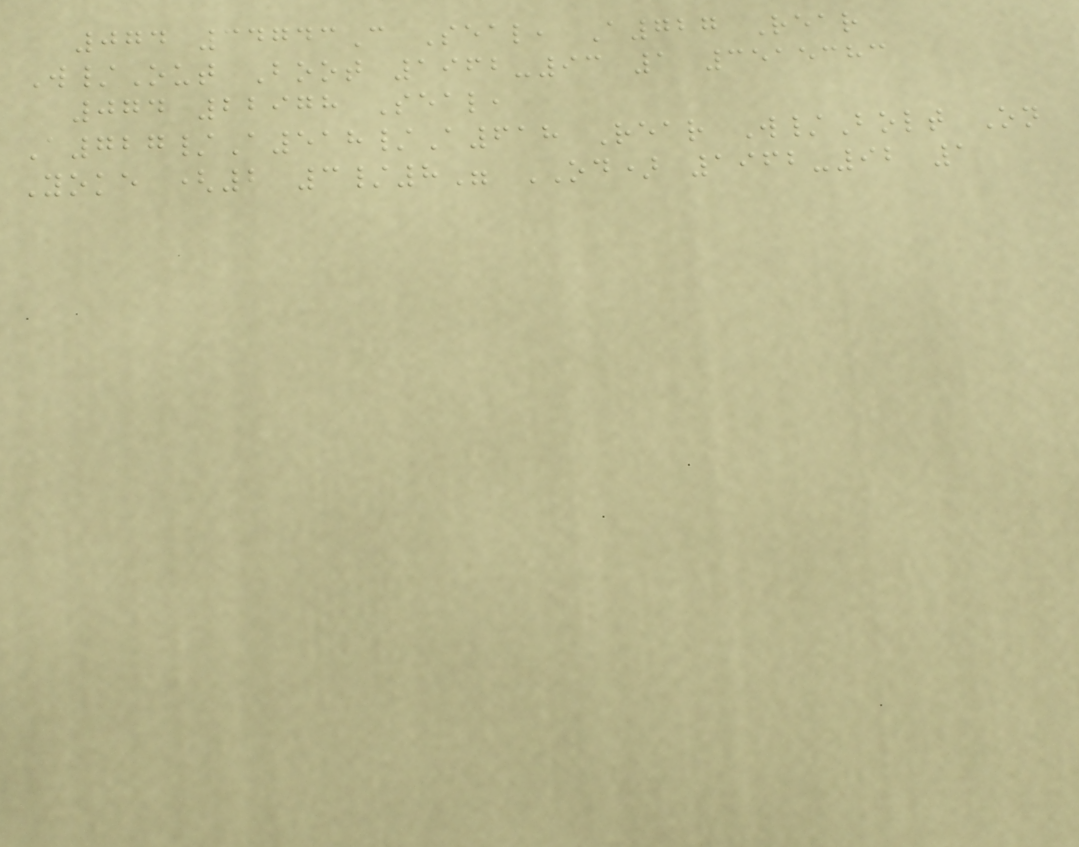074 34743C Seal, A727 Rear
W/Out Boot 1962-93 1 3515383
074 22978 Seal,
A727/A518/A618 Rear W/Bolt On
Yoke (2 3/8" OD) 1962-92 1
